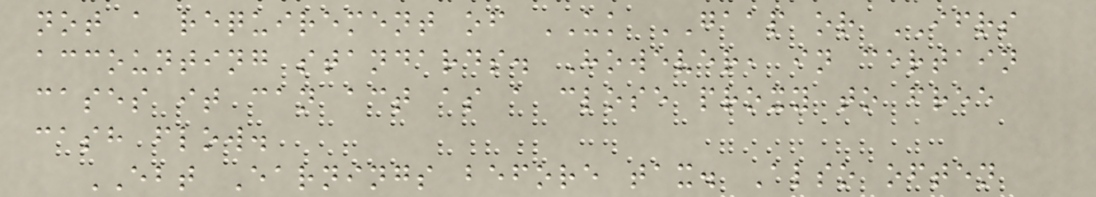not a requirement of UK GAAP or IFRS
accounting standards. However, in certain
cases it can act as a close proxy to free
cash flow.
EBT Earnings before tax. Also often
